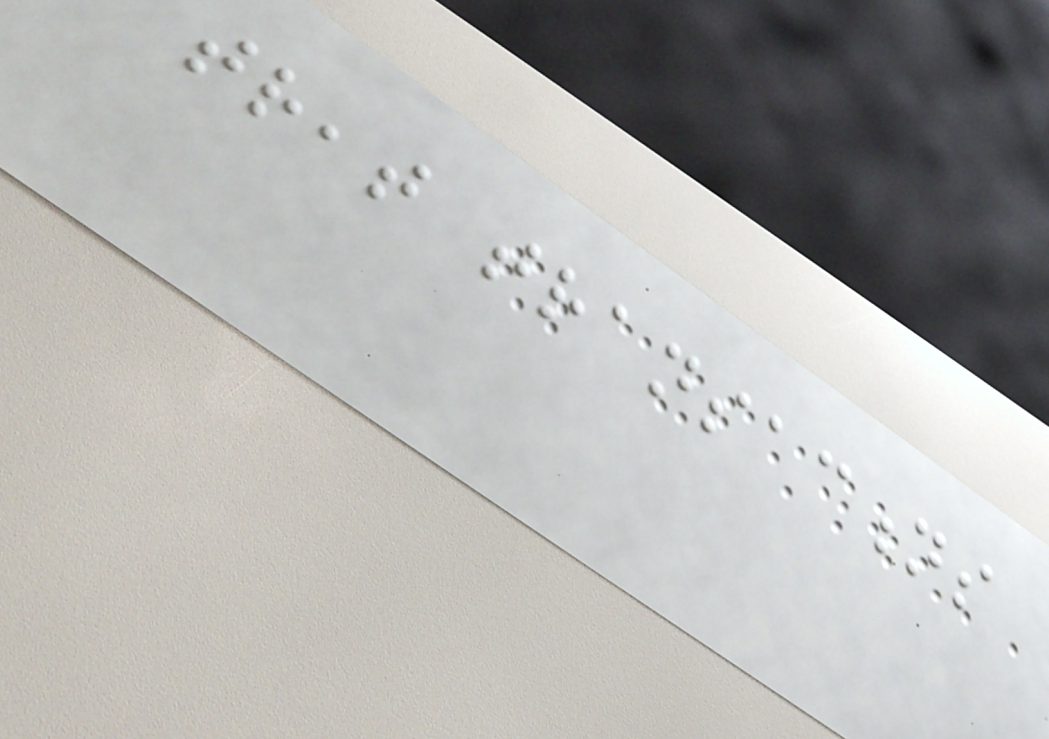treat transactions
